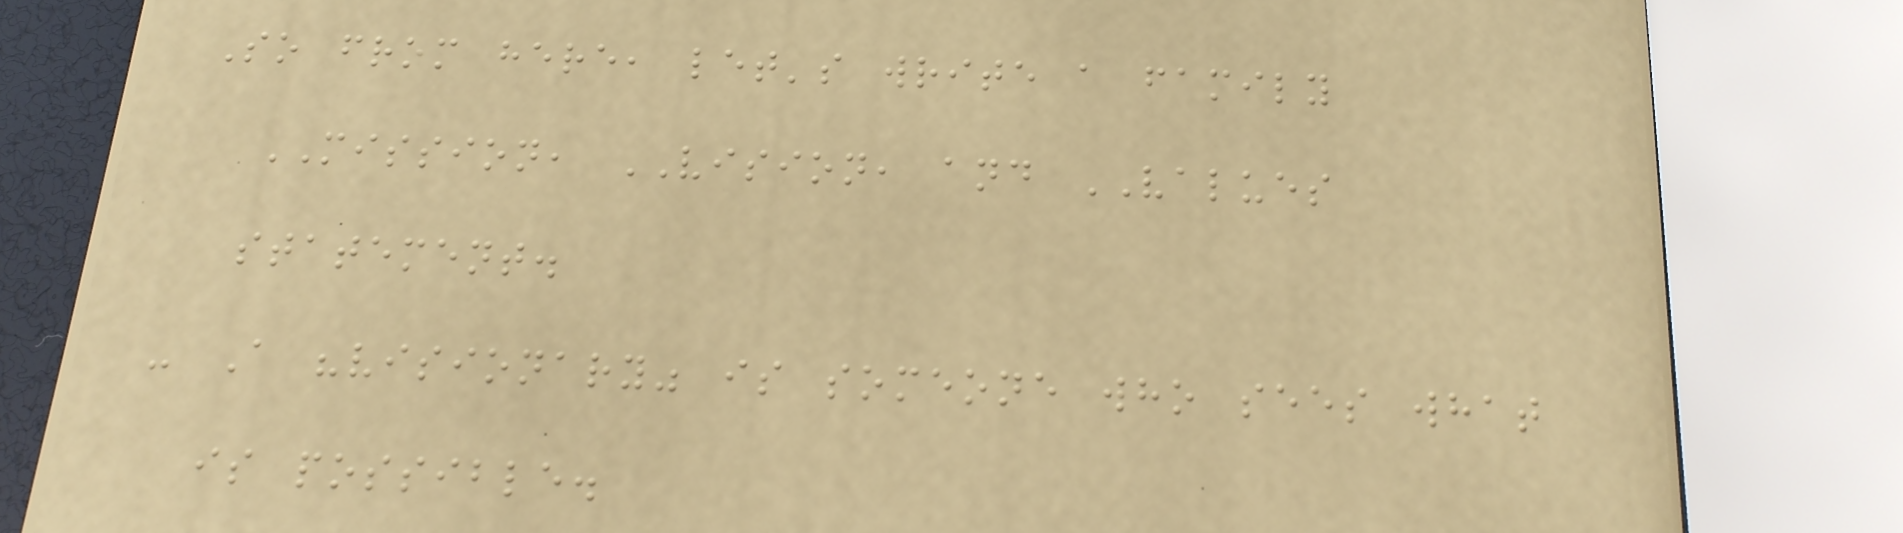So from here, let's write a family
MISSION, VISION, and VALUES
statement.
- A "visionary" is someone who sees what
is possible.
